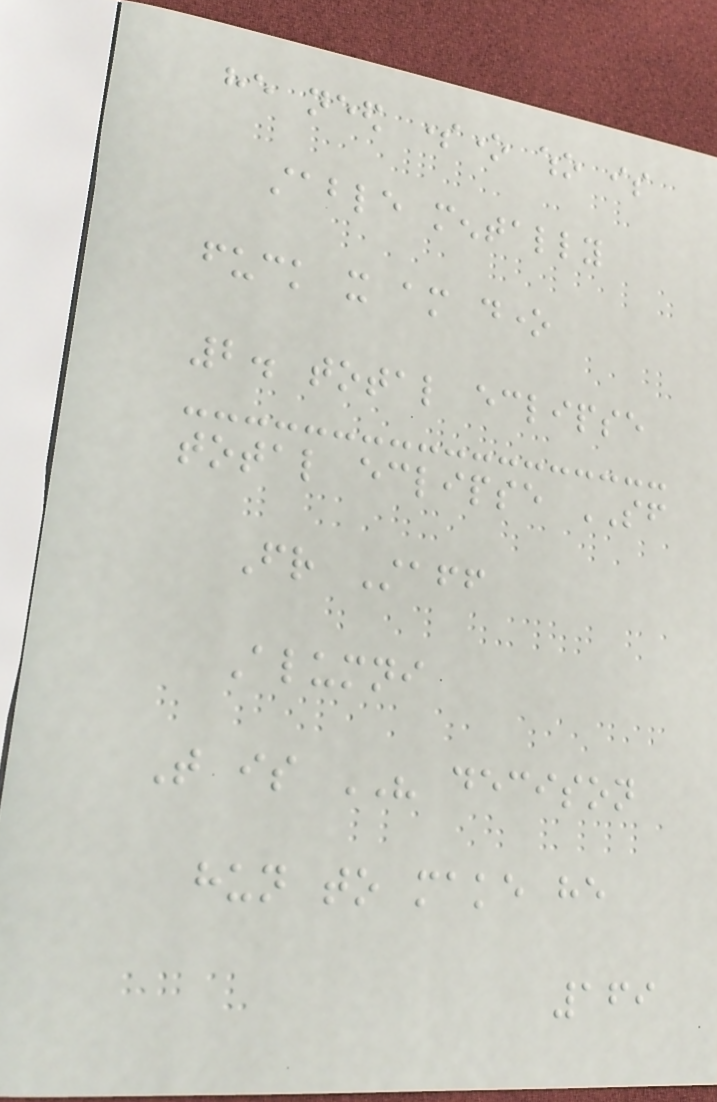he need someone who is
stable mentally
fuck it am done
2. total eclipse
total eclipse SF
Friend Staff
Alumni
That is HIS decison
hun to make he
169
